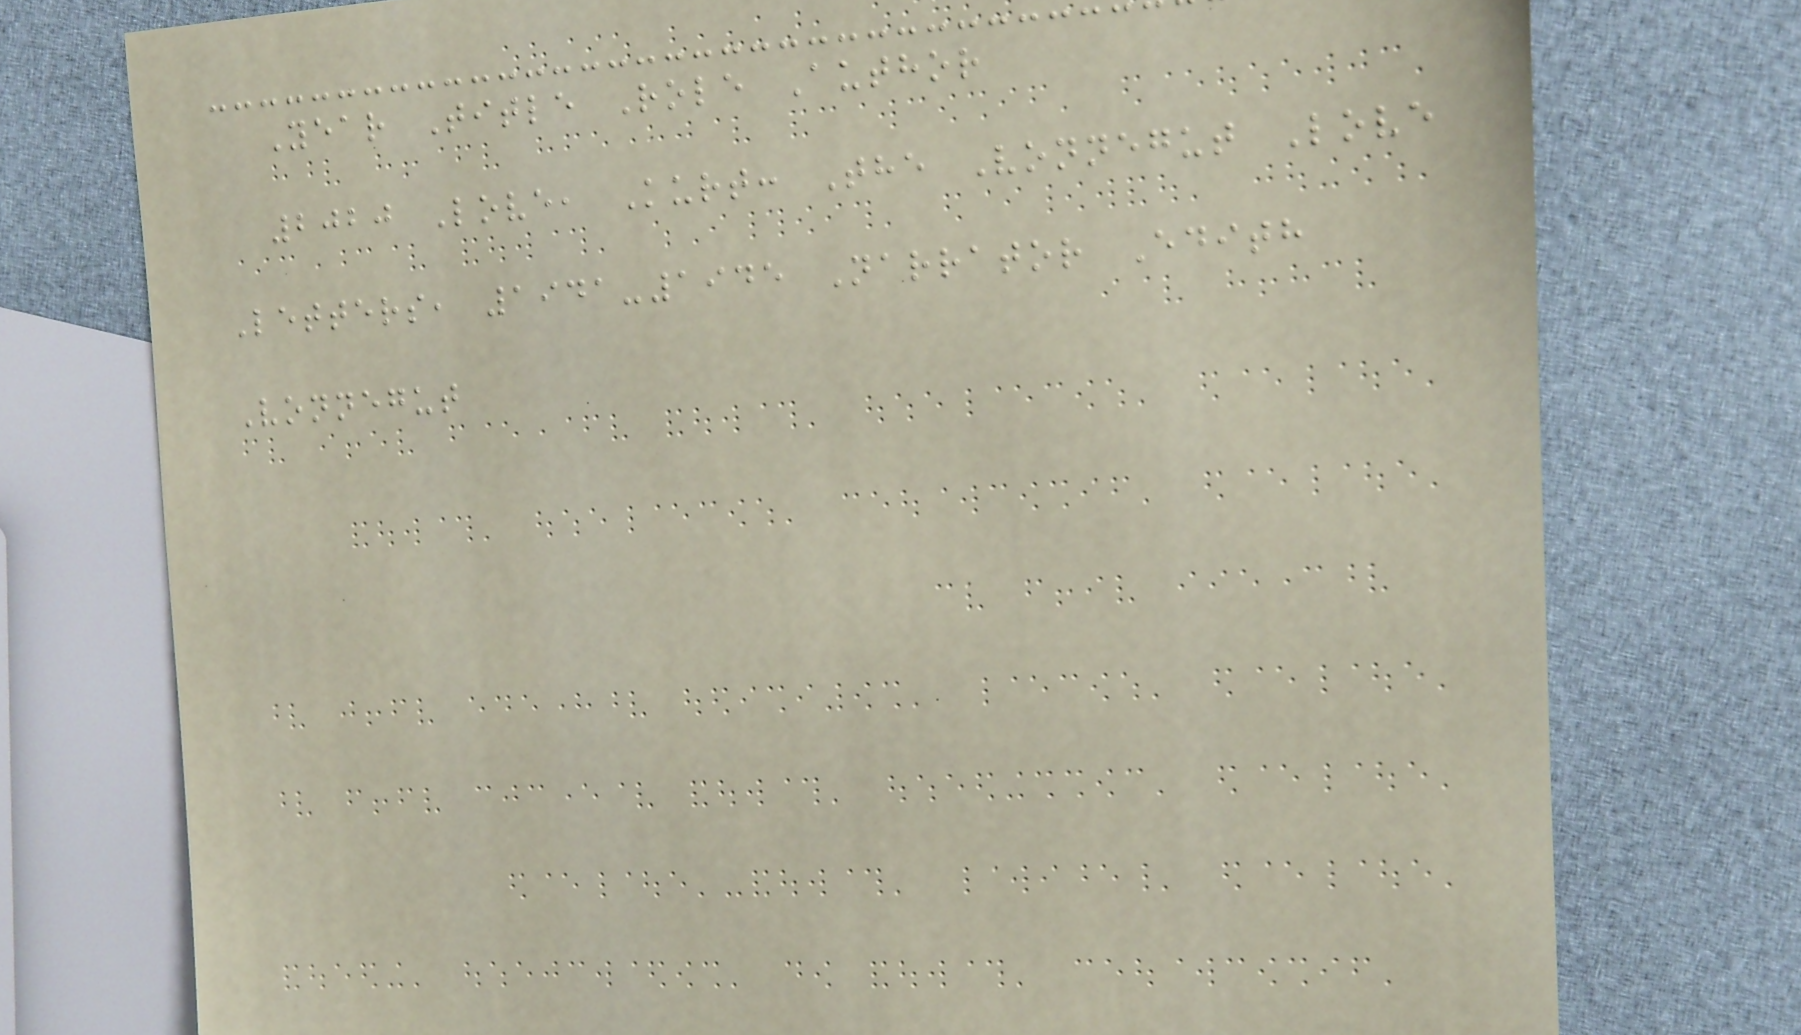Year Title Role Author
2020 Love, Kurt: The Vonnegut Love
Letters, 1941-1945 Narrator Edith
Vonnegut
